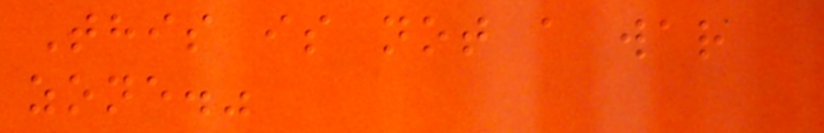This is not a war
zone."
